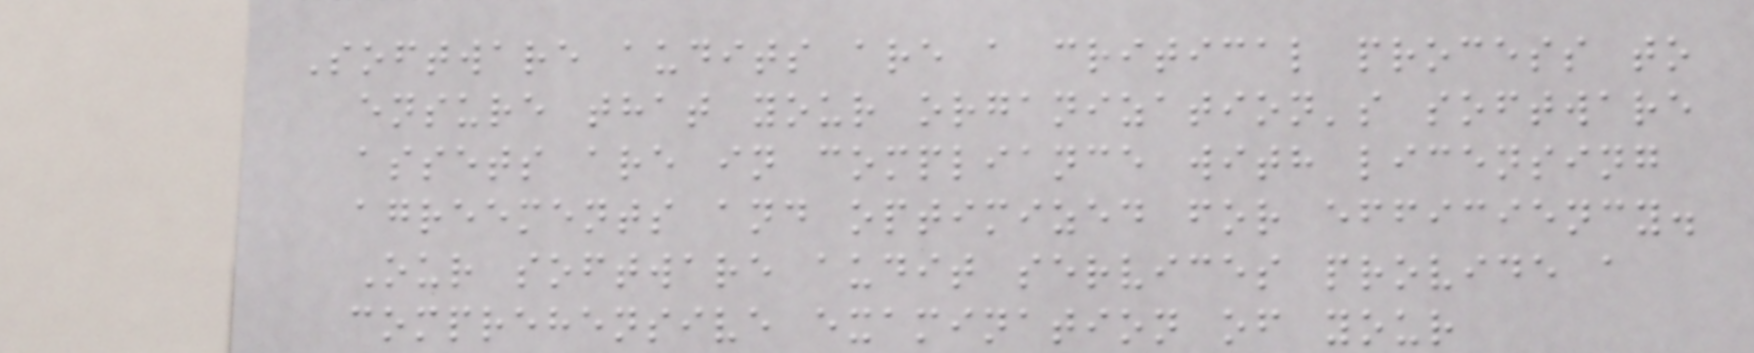Software audits are a critical process to
ensure that your organization's software
assets are in compliance with licensing
agreements and optimized for efficiency.
Our software audit services provide a
comprehensive examination of your
